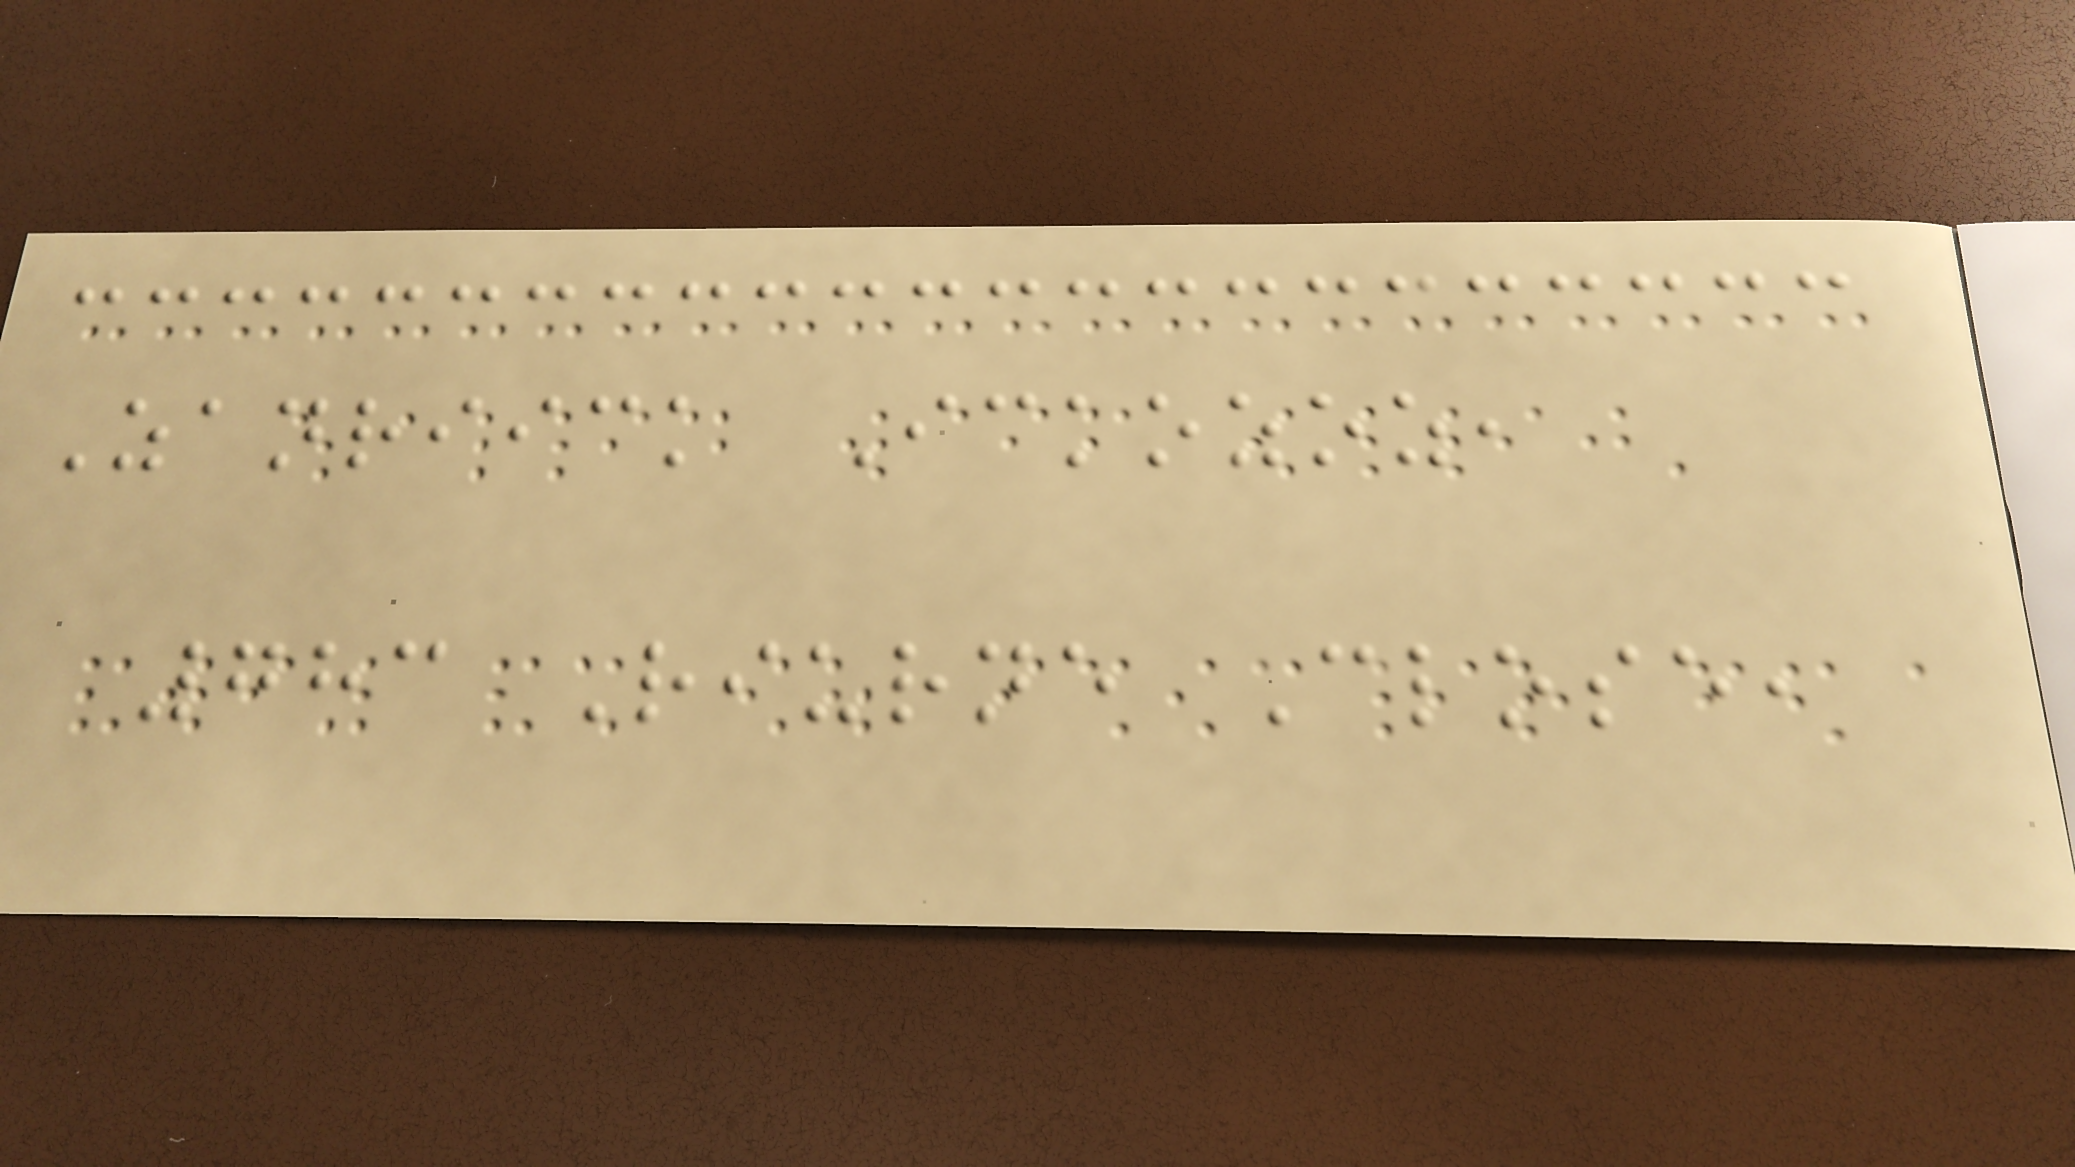Zanriick Ickozoz,
783 Riurne Close,
